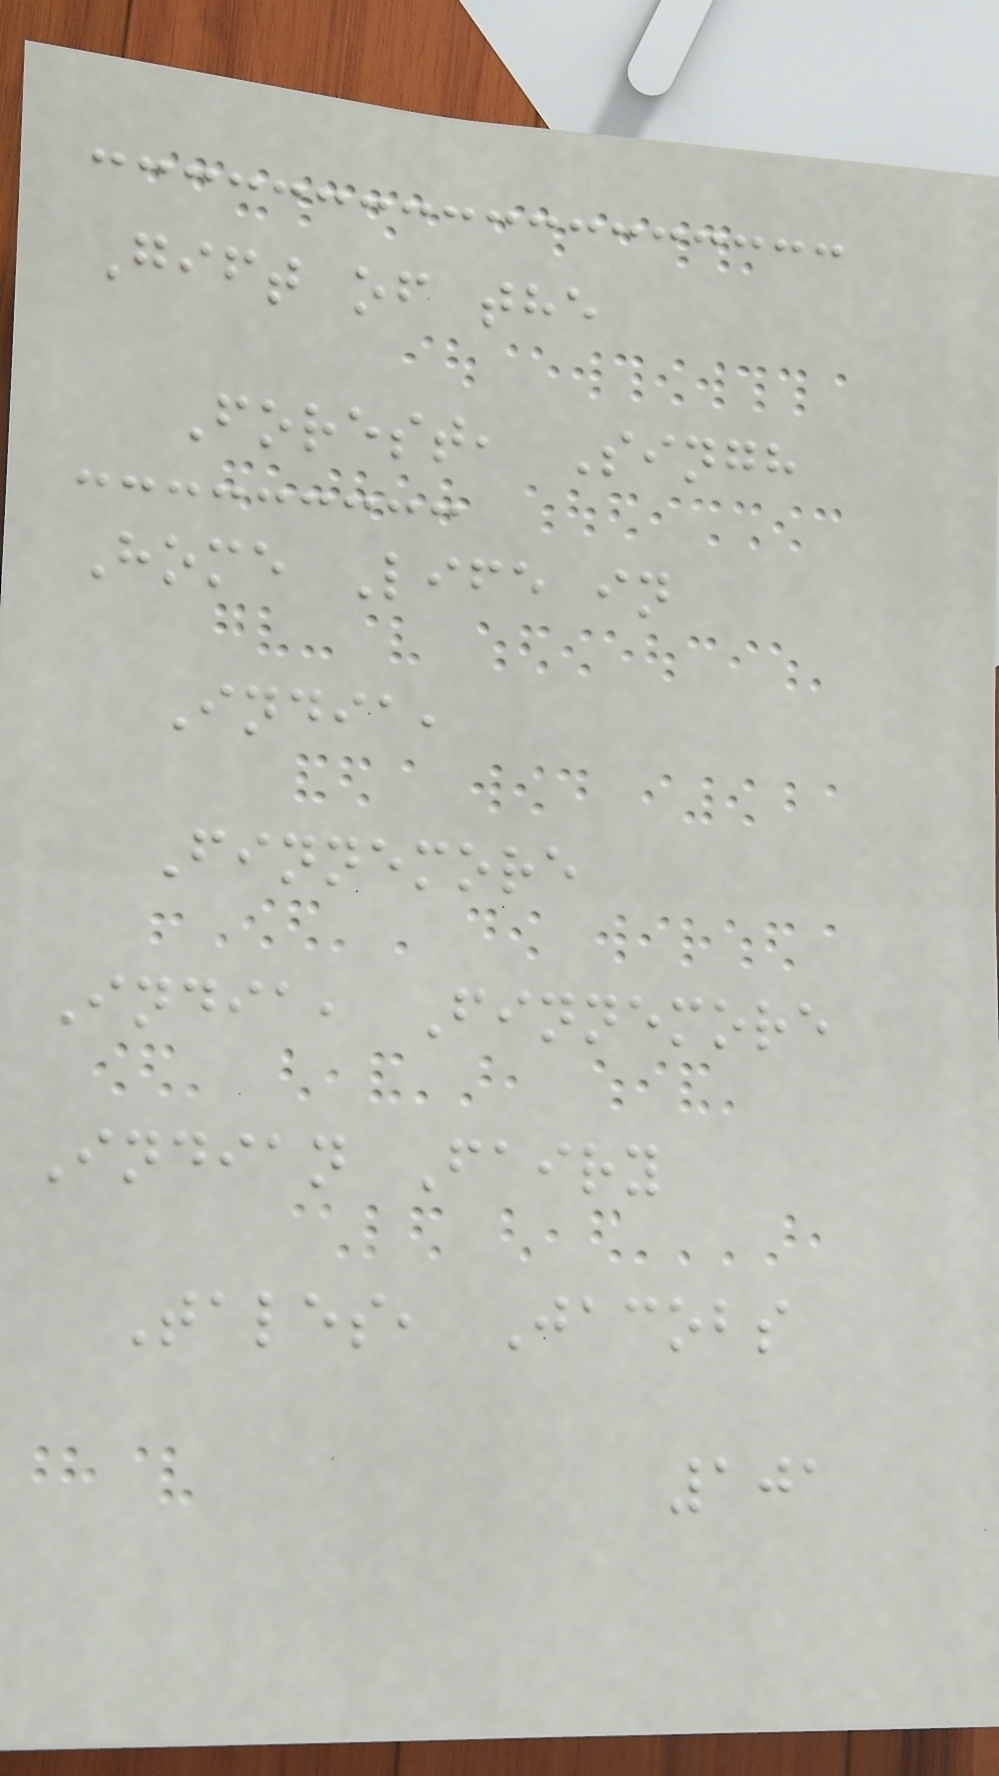Gift of the
Forest, Singh
Home Life in
India,
Finnemore
India, Finnemore
Indian Fairy
Tales, Jacobs
101
